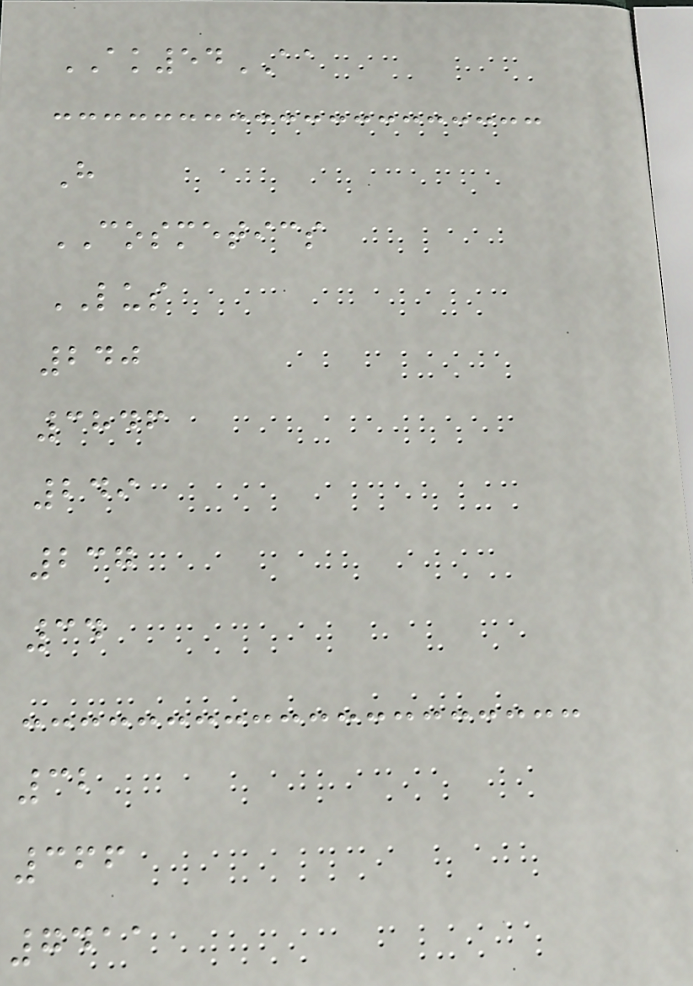AK54AA
H
COSMETICS
LUS
240
3846
249
237
34
32
366
7411
